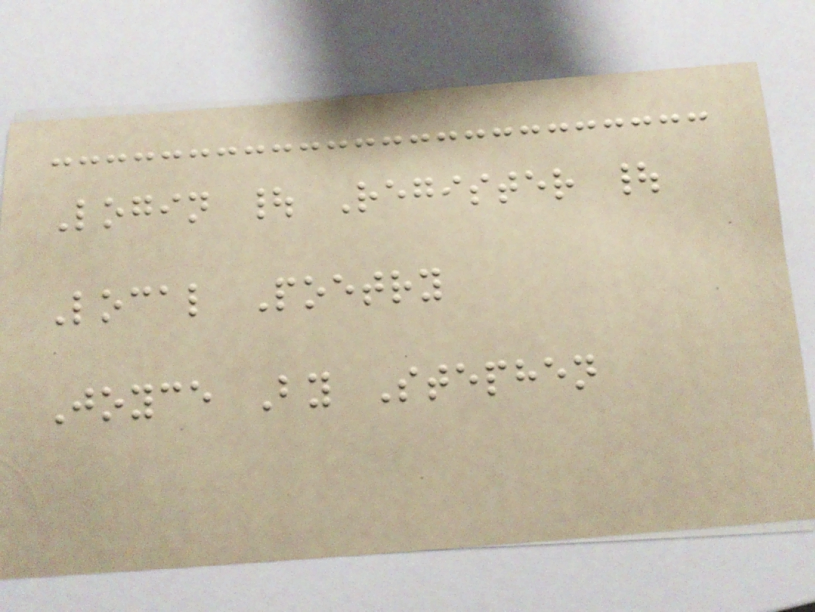Login | Register |
Local Poetry
Joyce By Stephen
